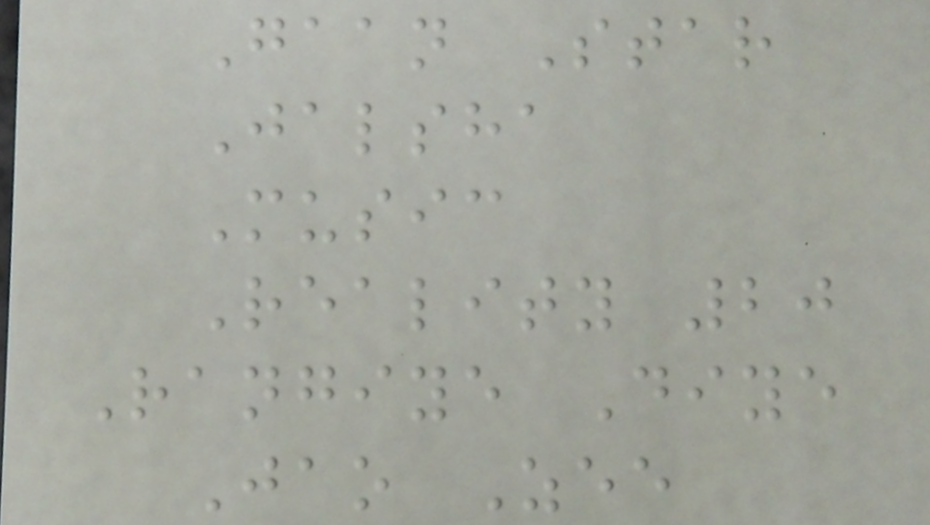Gaan Star
Jalsha
Music
Reality 20
Rangiye Diye
Jao Zee
